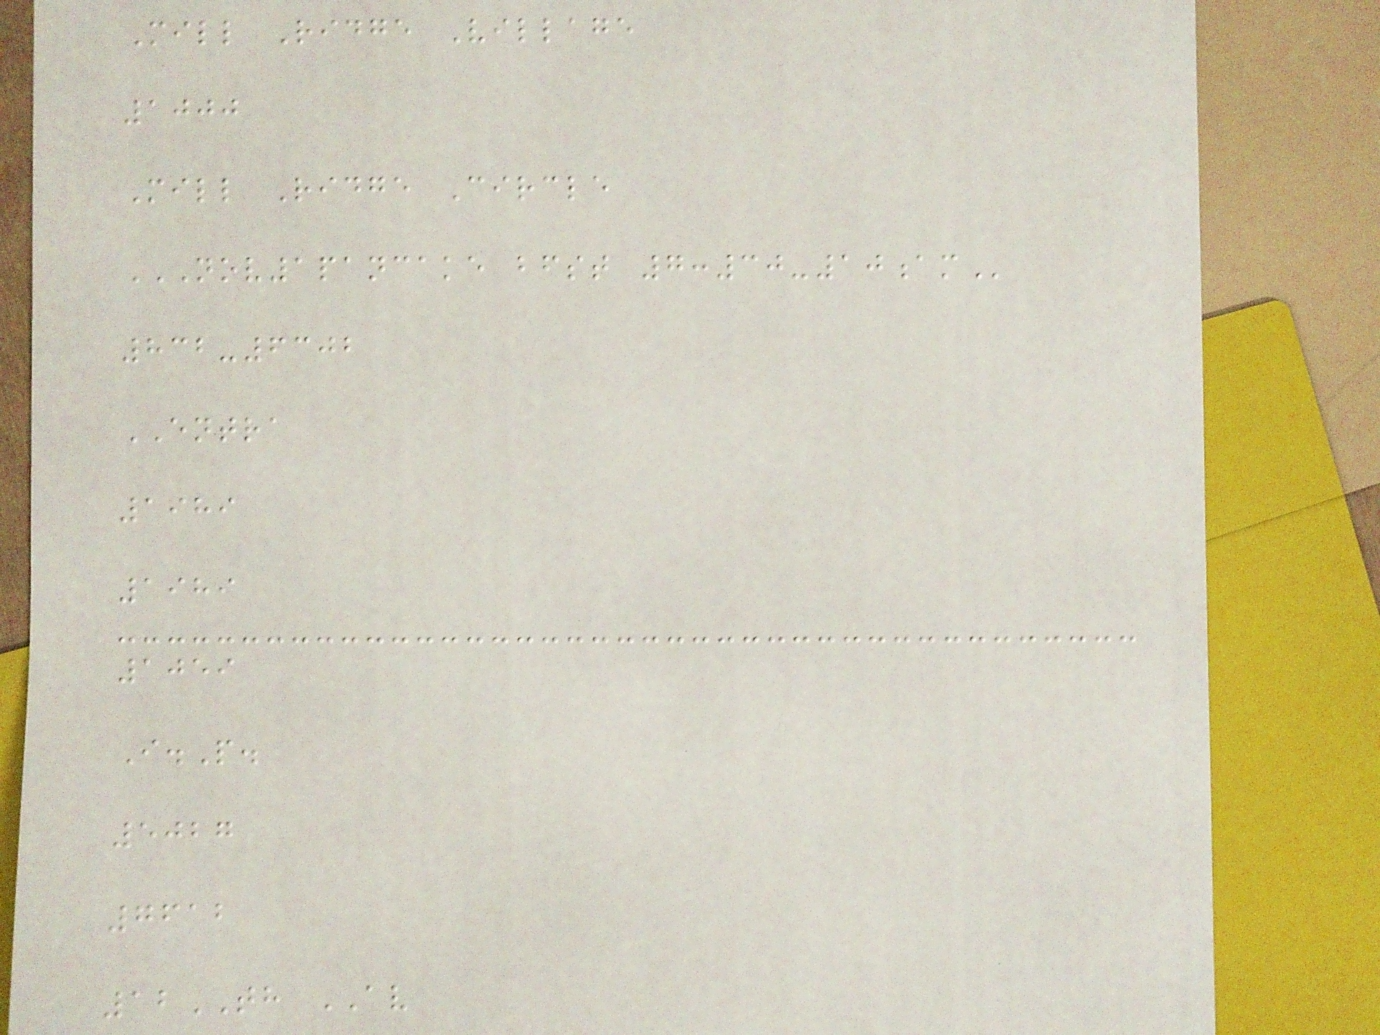Mill Ridge Village
1000
Mill Ridge Circle
NOV1PANCAKE BFST 7:30-10AM
832-6302
ENTRA
1989
1989
1059
I.P.
5027
7612
12TH AV
